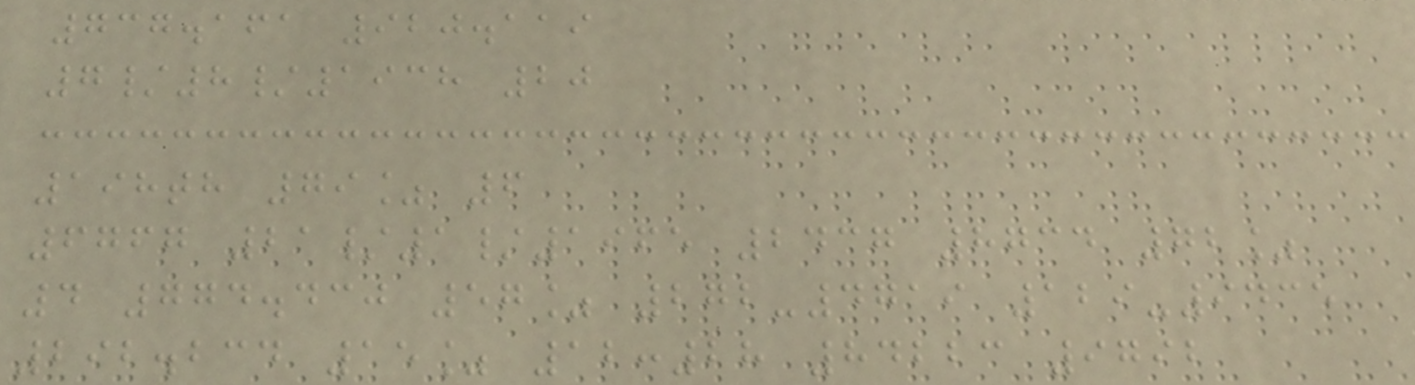737.161 920.119
7/8/1938 20
198th 79% 6
6767 21/1/1965 2437 8734 72%
4 774.430 57% 272-4719 129-9435
292.234 15% 12:28 84223 9792
